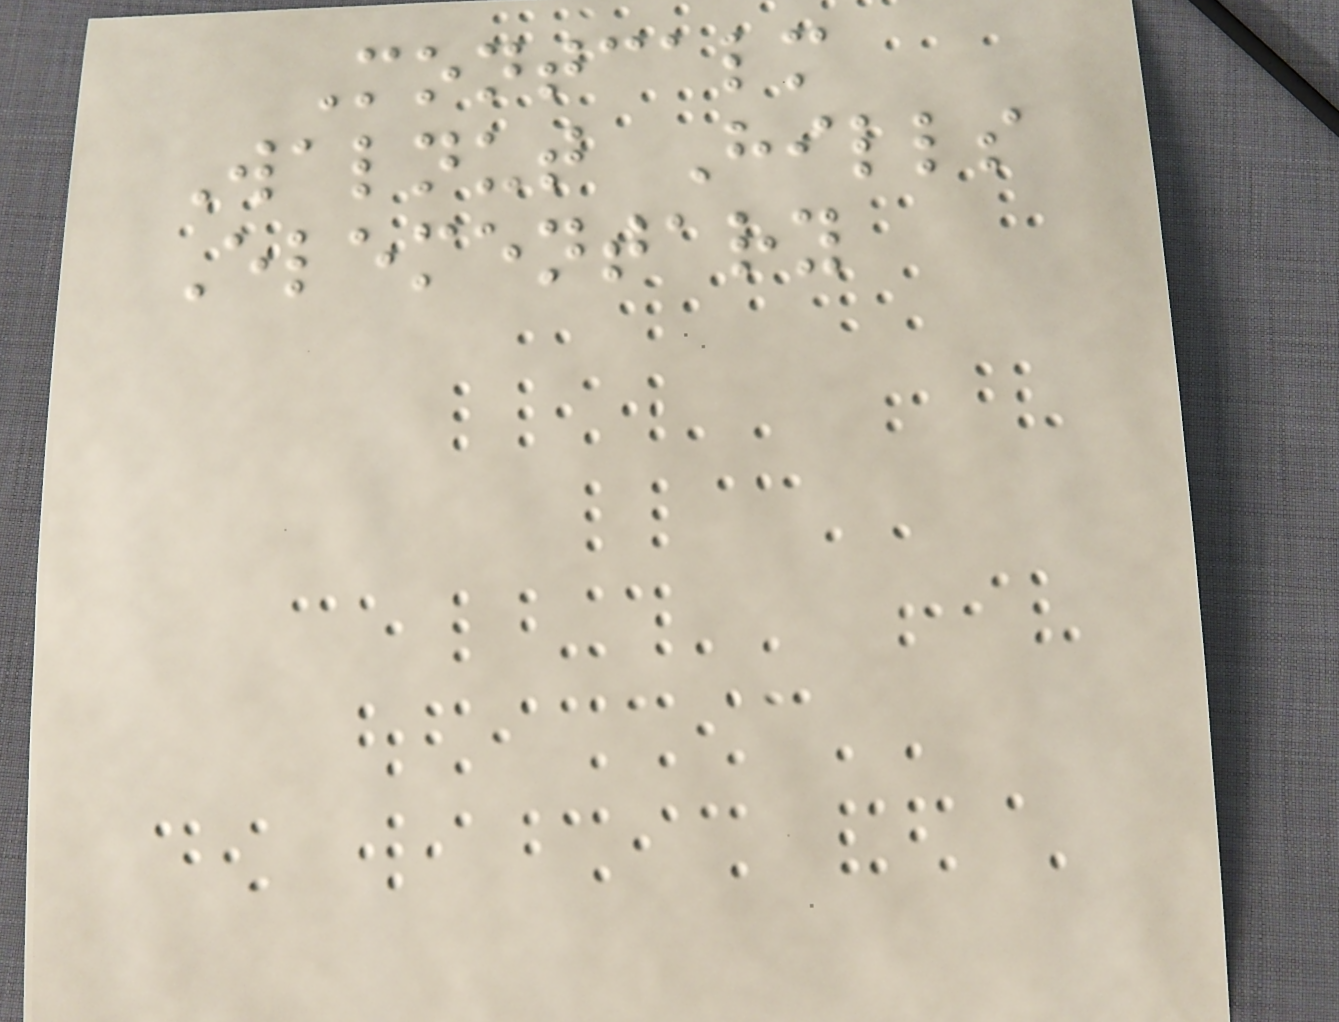Montcalm
Walnut Hills
Elementary
